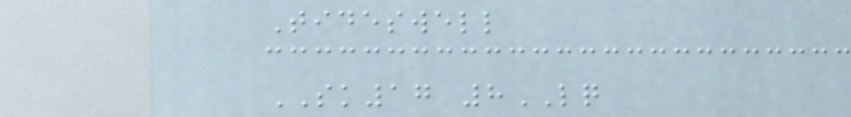Tideswell
SK17 8LQ
